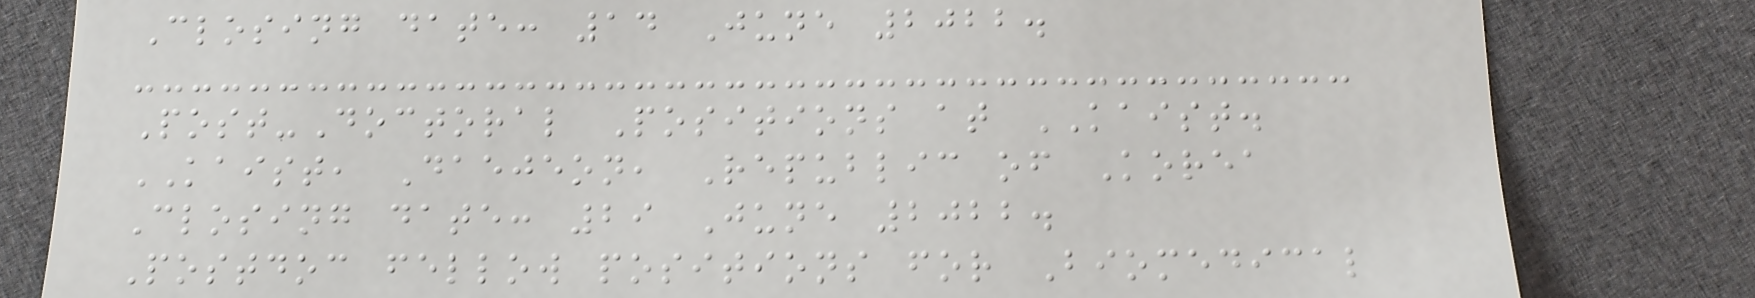Closing date: 14 June 2022.
Post-Doctoral Positions at KAIST.
KAIST, Daejeon, Republic of Korea
Closing date: 29 June 2022.
Postdoc fellow positions for Biomedical
